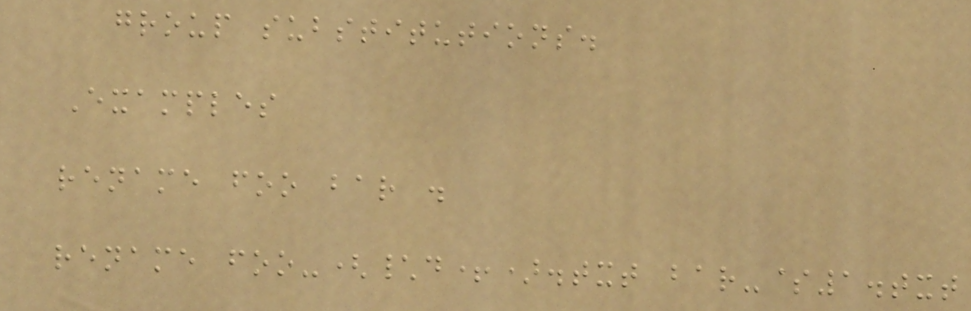group substitutions.
Examples
rename foo bar .
rename foo-(\d+).txt bar-$1.txt
